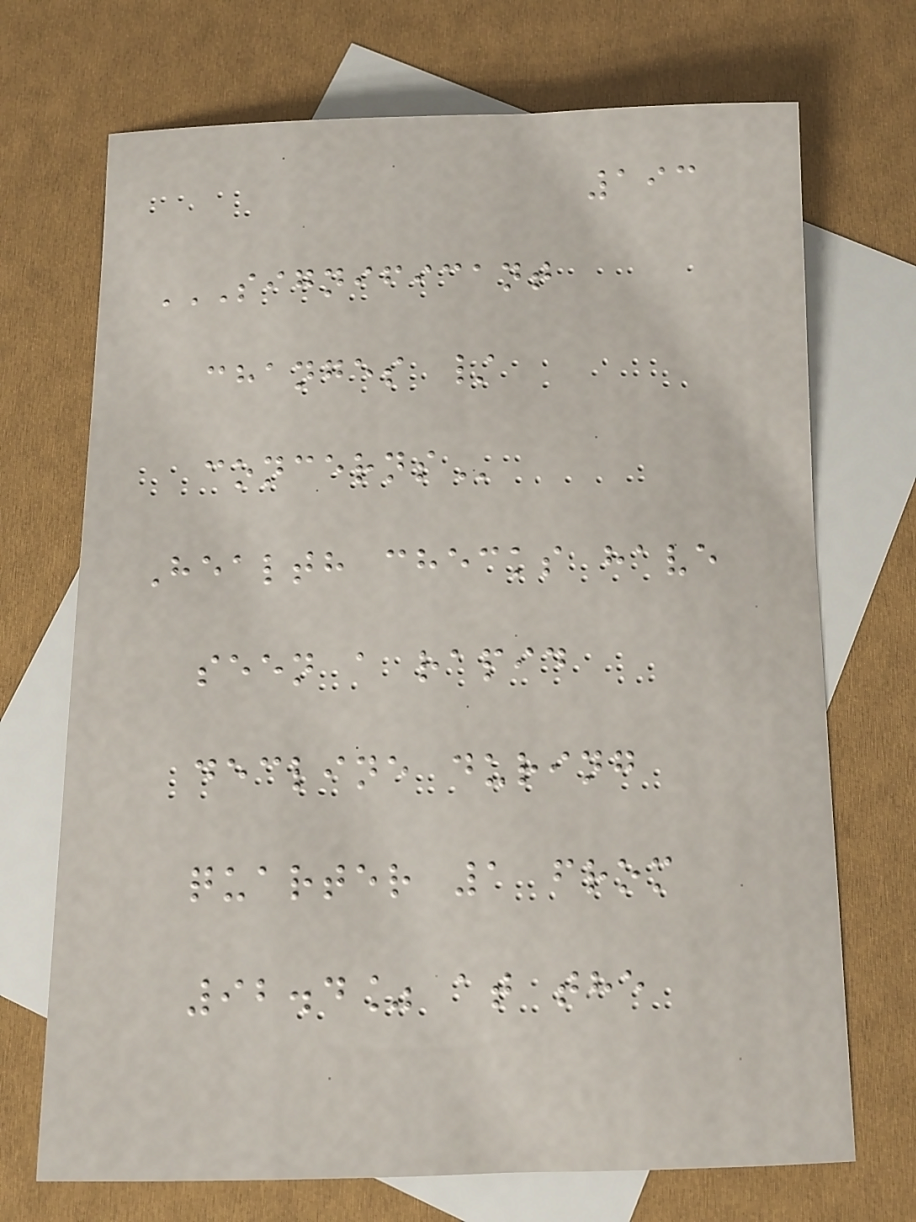193
SIGNIFICANT
CHANGES /
CONCERNS
Health checks have
seen a rapid
decline during
quarter 1 from
92.4% at the
